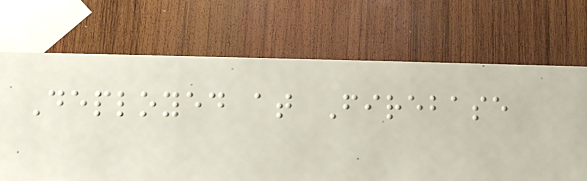Deployed at Firebase
